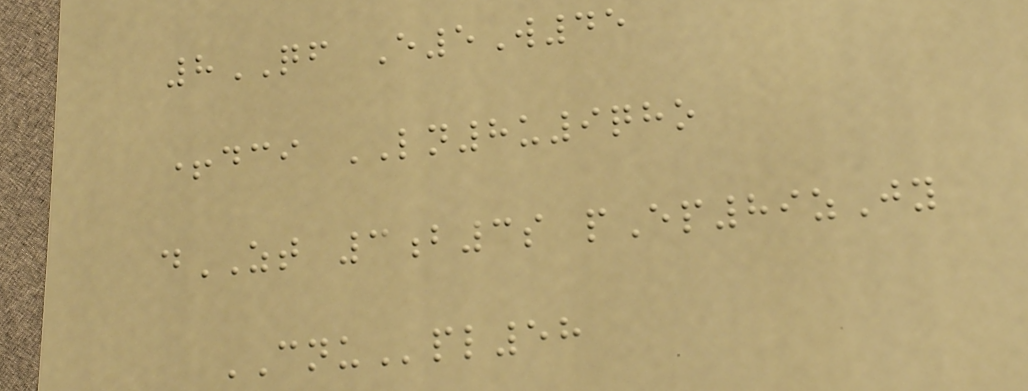8QF E5W45
+dci LN8u9qho
dZT 3b3s pEp89zJy
CNUpl58
